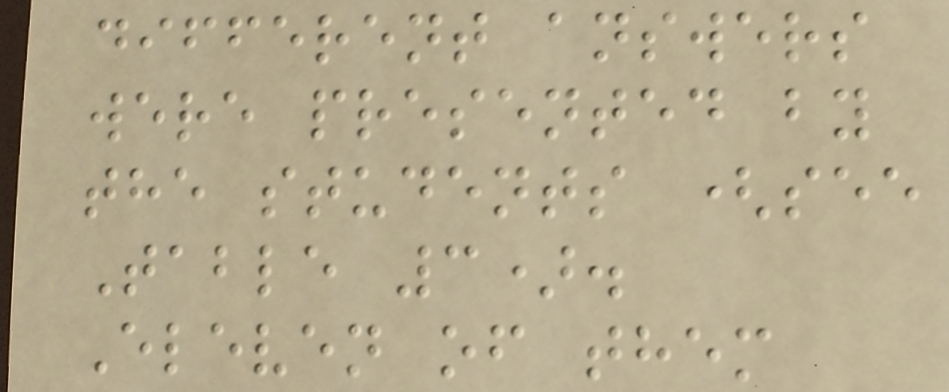different answers
were presented by
the students (see
Table 3).
Eleven of them
